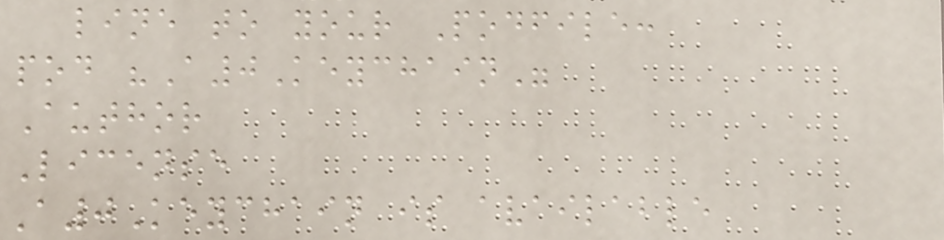line to your Podfile:
pod "A0Keychain"
Author
License
A0Keychain is available
